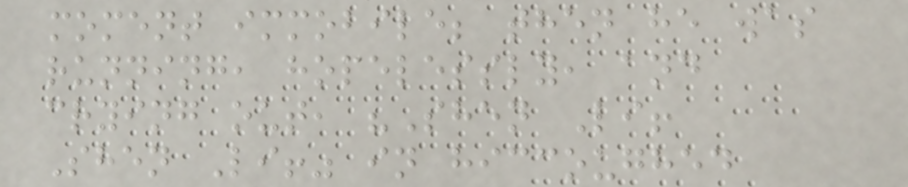moment immobile; then he was
running, hopelessly, and
crying out, "Shen Li!
Shen Li!" in hiccoughed
